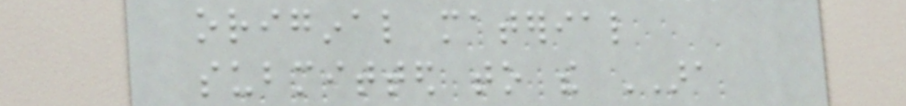original material
submitted to the ARA
